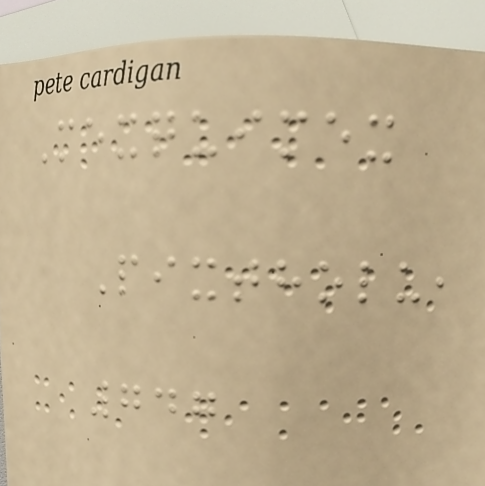Mexquimex
Pixtholu,
747
